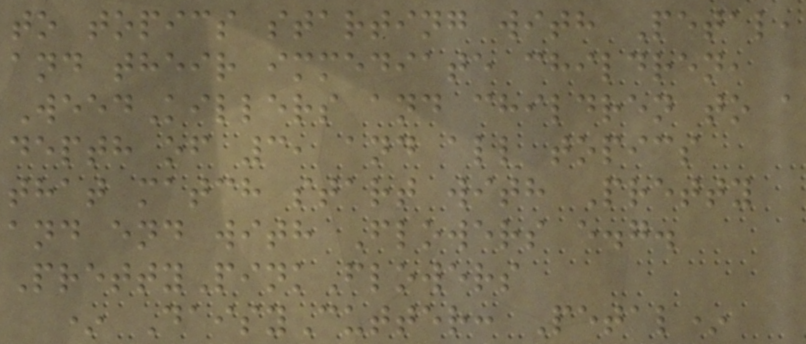to topics starting with Petal,
and their immediate children,
WeedKillers and children to a
depth of 3, and all topics
that match start with Pretty
and end with Flowers e.g.
PrettyPinkFlowers
* DaisyCutter: Petal*
